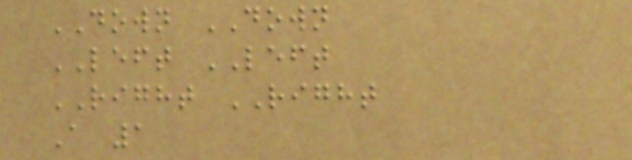DOWN DOWN
LEFT LEFT
RIGHT RIGHT
A 1
